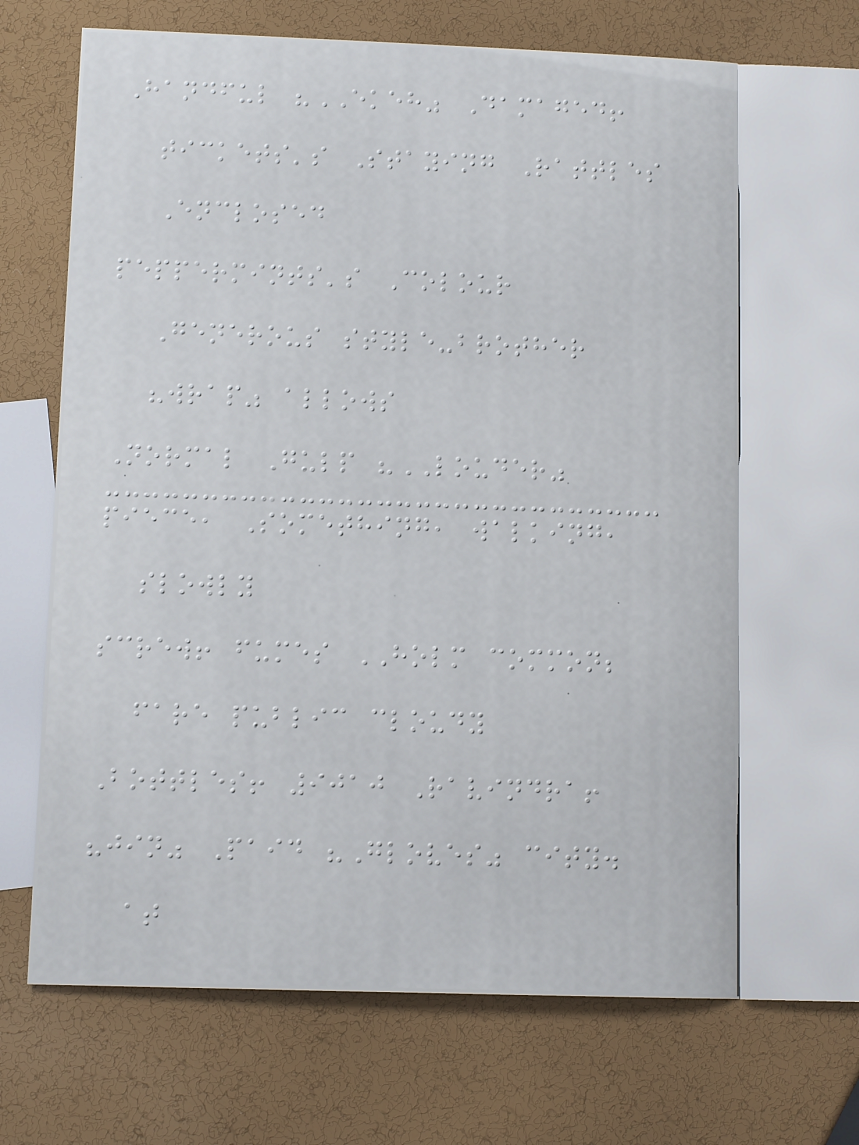Handful "EKEH" Damaged!
tickets's Staying Rattles
Enclosed
peppermints's Colour
Generous style-brother
"wrap" allows
Normal Gulp "LOUDER"
piece, Something, walking,
slowly
screw! fumes HOLM common;
fare public cloudy
Bottles! 9010 Ravindra!
"jin" Paid "Gloves" city.
at
